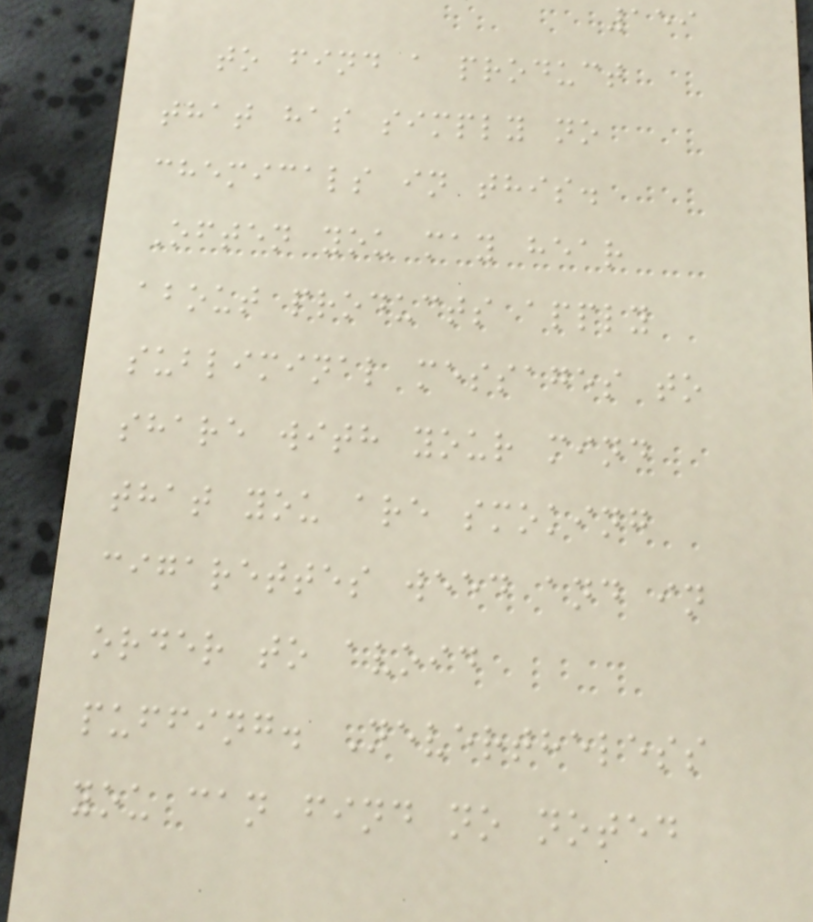159
to find a product
that has simply no
chemicals in this.
Often you may hear
about products apply
subliminal messages to
share with your mind
that you are smoking
cigarettes weed and in
order to avoid
puffing. Nevertheless
you can find no noted
